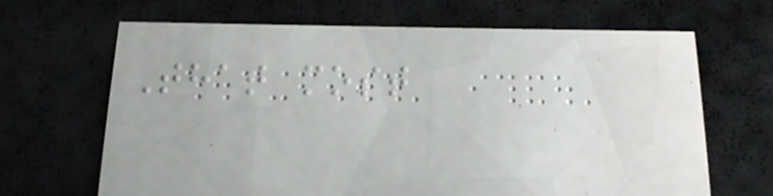That most
